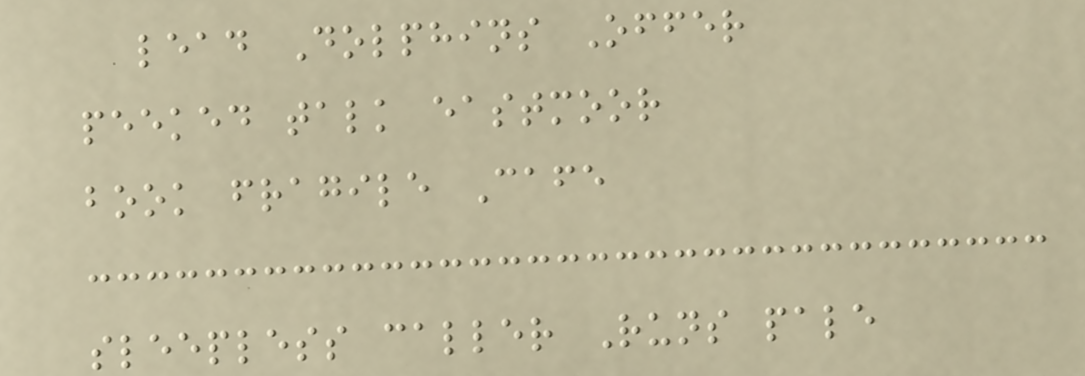lead Dolphins Offer
peeked talk eastmoor
book fragile Cafe
sleepless caller Runs pale
